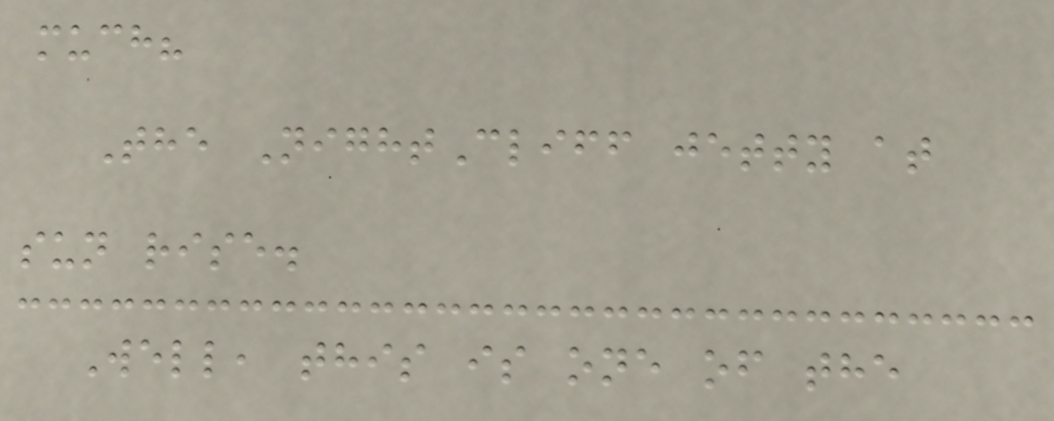much?
The NightCliff jetty at
sun rise.
Well, this is one of the
